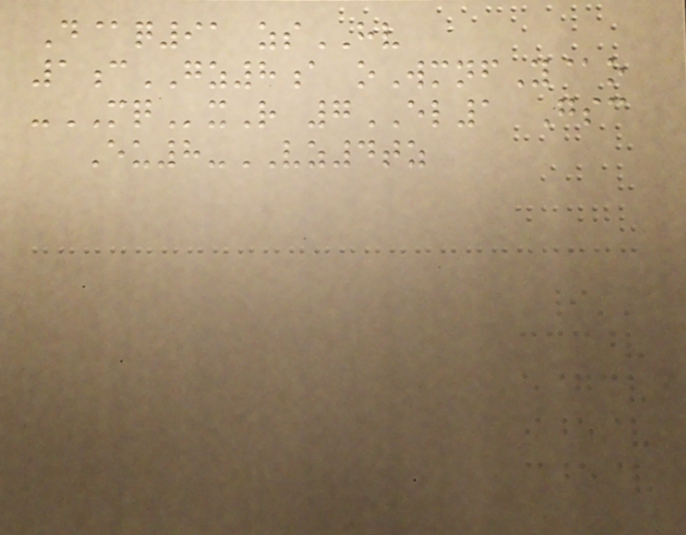D@q91 zsHV
1cGZ8a oWmnfY@o
-MQxR 7EL1 Gsc
Eu8-VZ4tz
